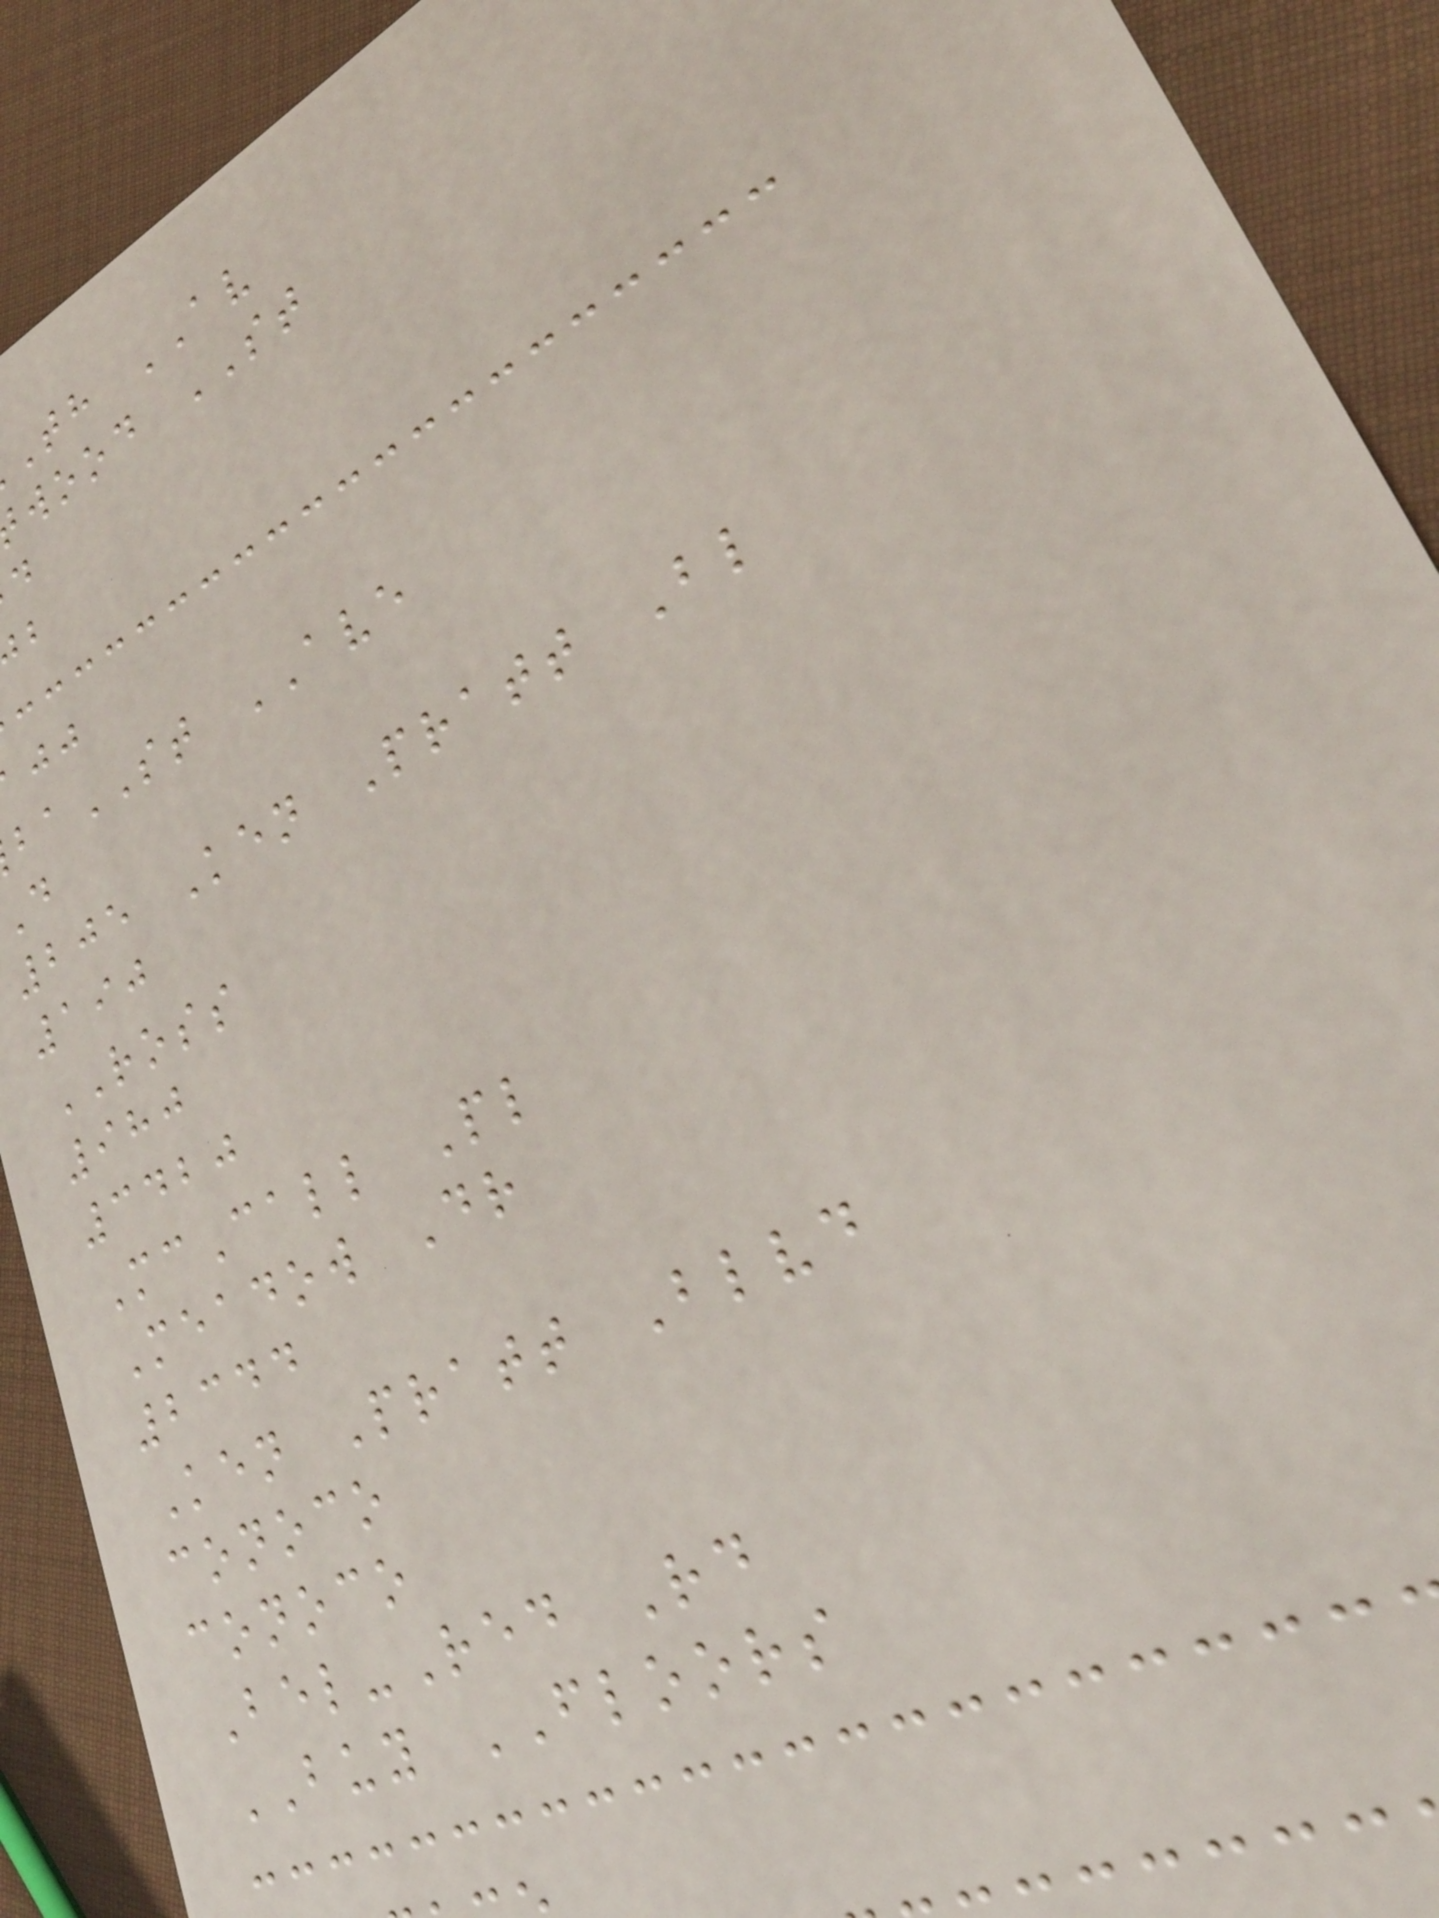th AV
wood ST
ST AVE
205 Ken Pratt Bl
190
ROSS
980
3420
McCall Pl
Meadow Dr
2344
Ken Pratt Blvd
conoco
conoco
Bel-Red Rd
BUY FLOORS
